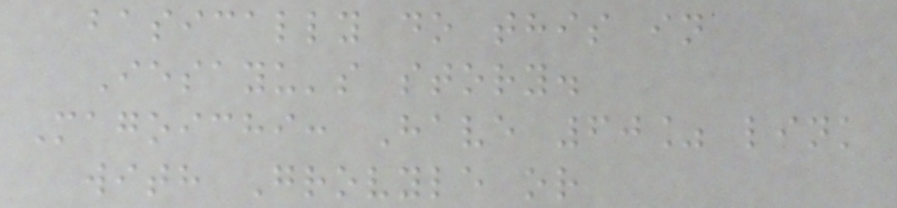basically do this in
Iesayu's story.
Magoichi: Have 60% link
with Grovyle or
